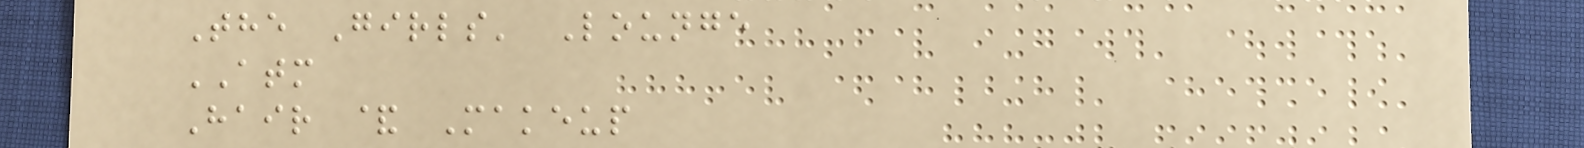The Girls' Lounge
ATM
Hair & Makeup
